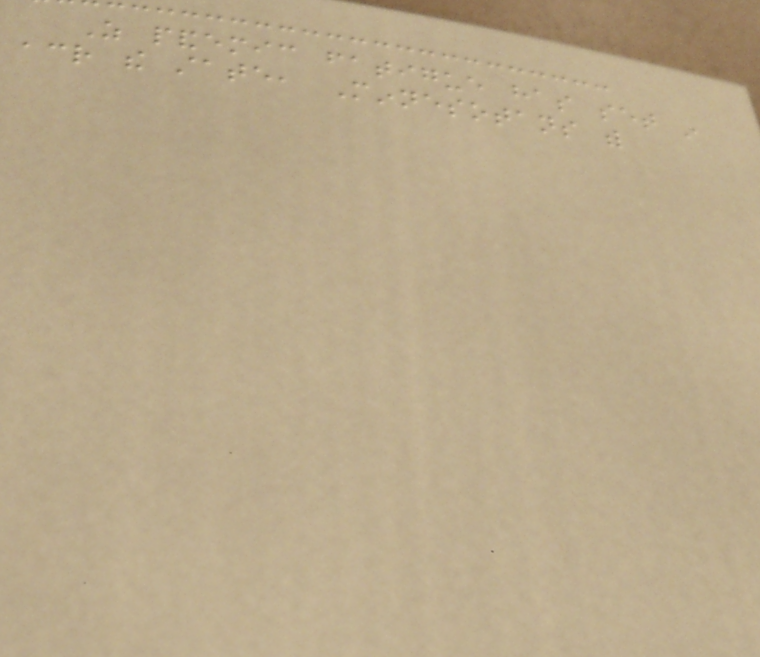As pandemic fatigue has set in
across the state, Minnesotans with
